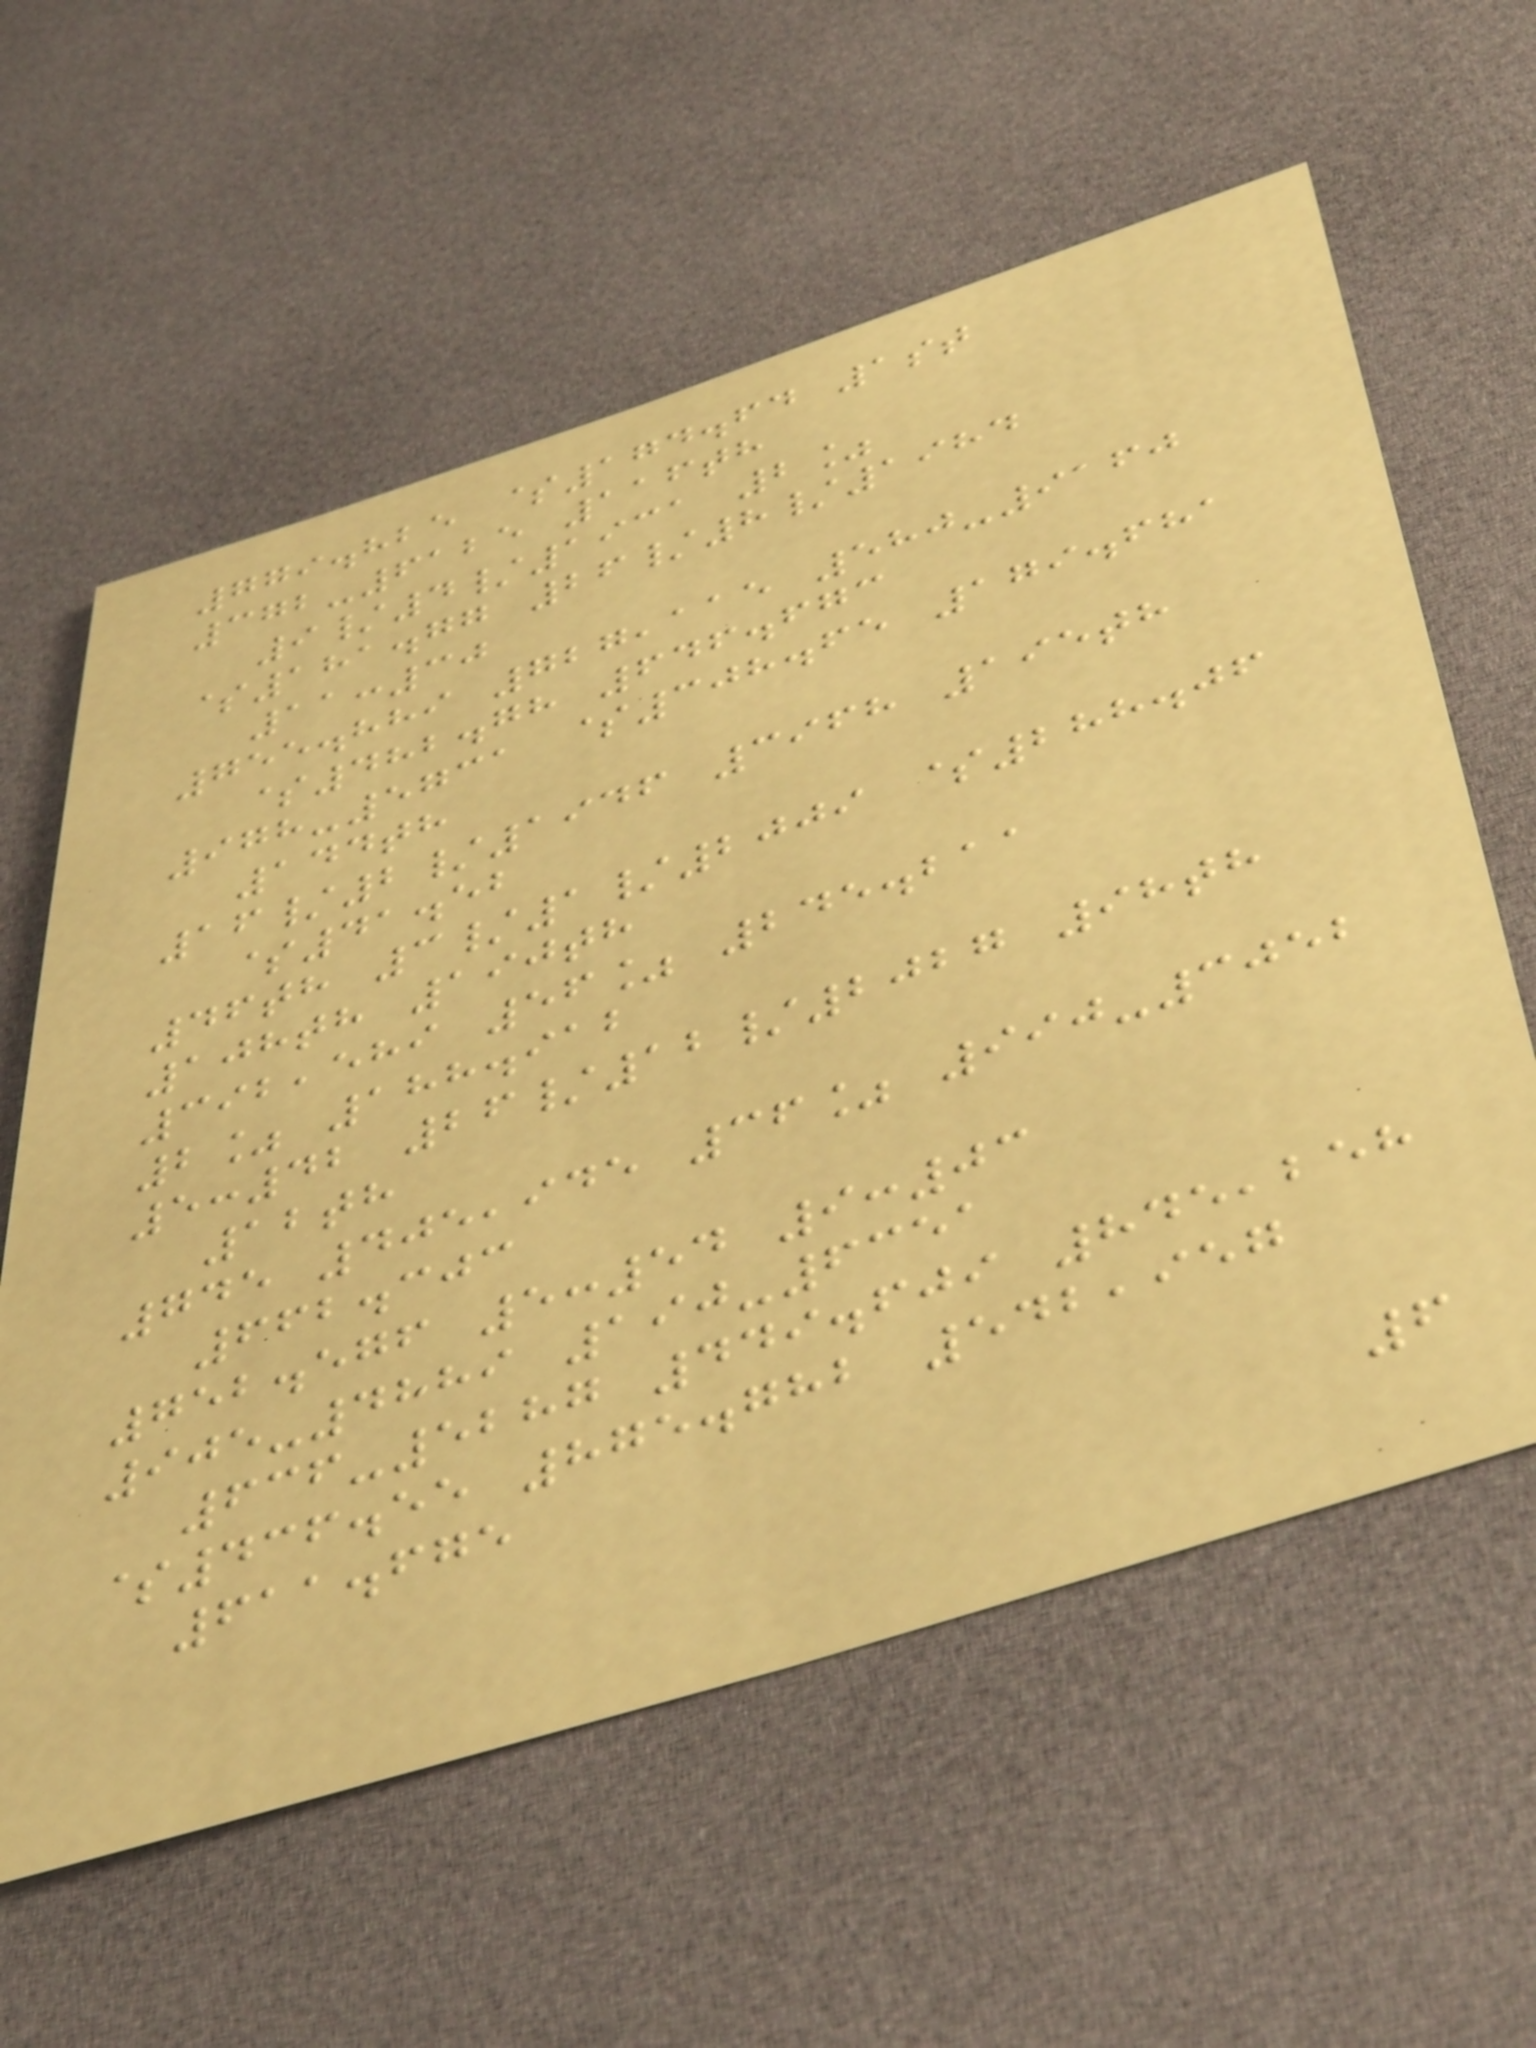779.825 $174.64 1st
372-6125 116th
9/4/1931 2%
$181.77 26/8/1984
11:30
755.889 727,115 580-9160
$482.78 646.673
978-5731 $308.65 179.681
144th
16/2/1946 3968 195th
$41.52
46th 3/1/2009 $288.06
108th 190th
392,589 56% 245.211
2% 188.912
5:42 26/12/2027 98th
12th
745 405,945 36% 990-3052
662.303
752.576 5:54 9:03
905-4889 190-6351
636-5287 449.609 845,258
$436.55 875.782 542,957
611.675
6
